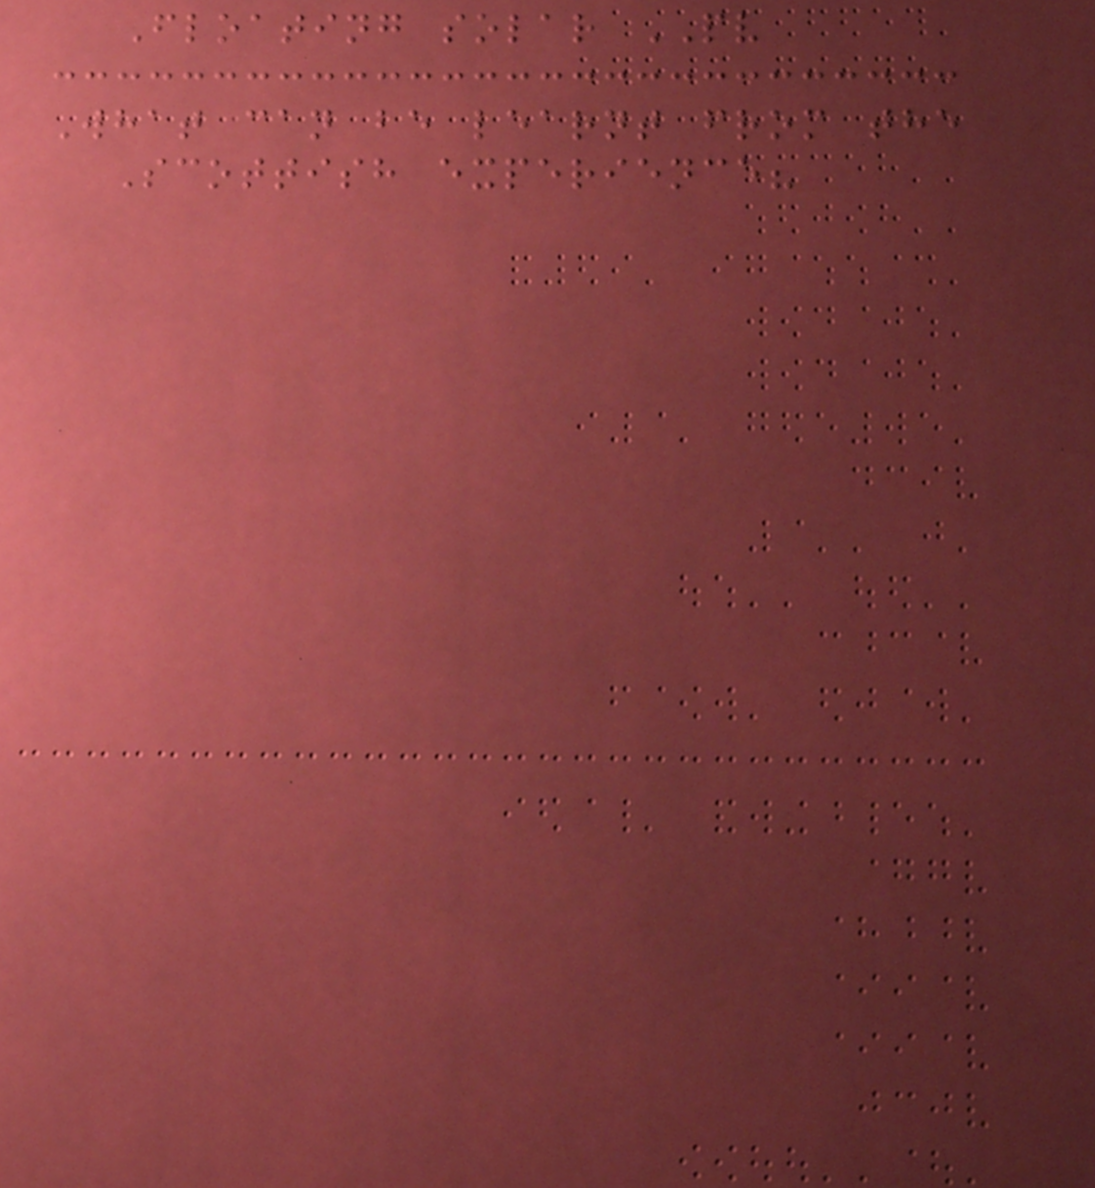Floating solar PV
What can be learnt from the
Scottish experience?
